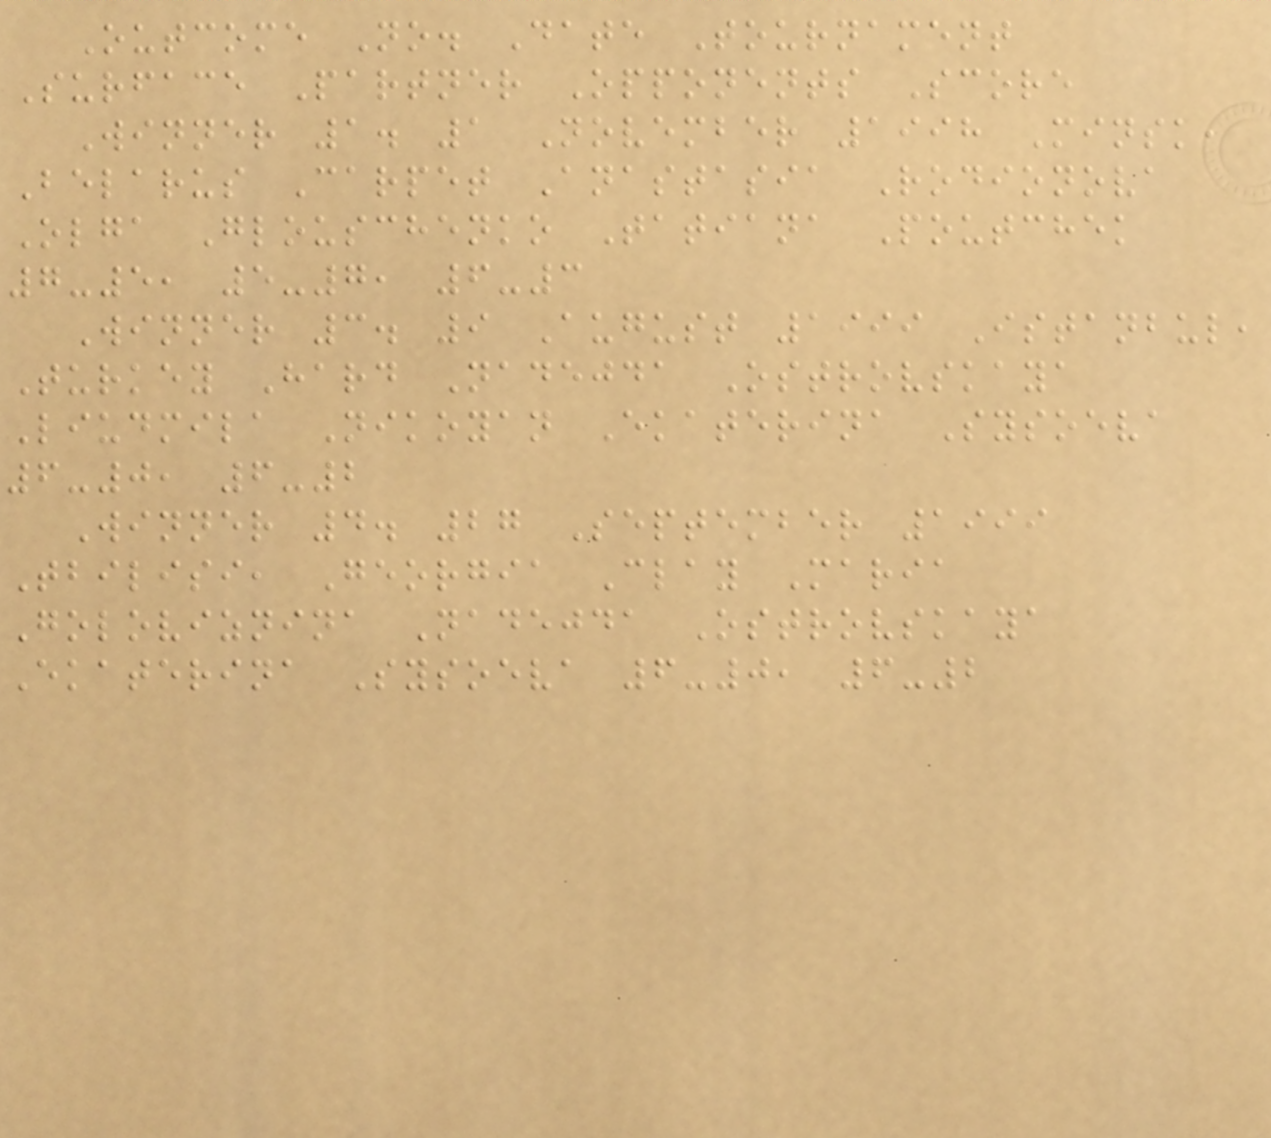Outcome No. Date Tournament
Surface Partner Opponents Score
Winner 1. 1 November 1998 Minsk,
Belarus Carpet Anastasia Rodionova
Olga Glouschenko Tatiana Poutchek
7-5, 5-7, 6-3
Winner 3. 9 August 1999 Istanbul,
Turkey Hard Nadejda Ostrovskaya
Liudmila Nikoyan Ekaterina Sysoeva
6-0, 6-2
Winner 4. 27 September 1999
Tbilisi, Georgia Clay Maria
Goloviznina Nadejda Ostrovskaya
Ekaterina Sysoeva 6-0, 6-2
